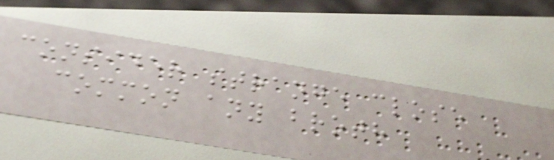consider strange close
common any broth
